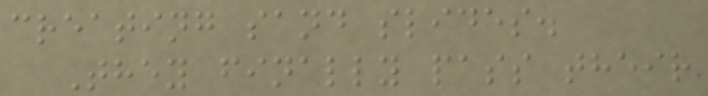creating sand slides.
They finally pass their
